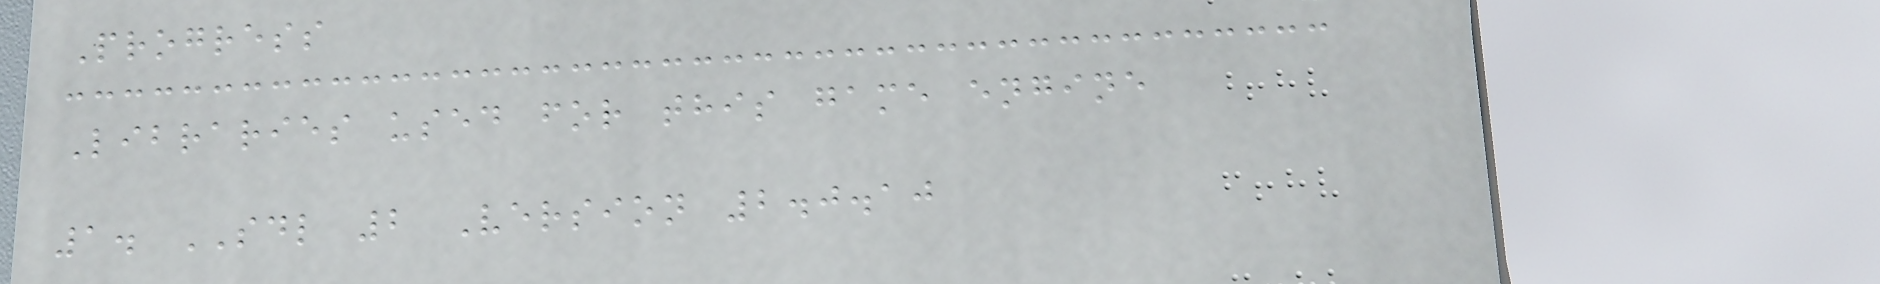Progress
Libraries used for this game engine
1. SDL 2 Version 2.0.10
